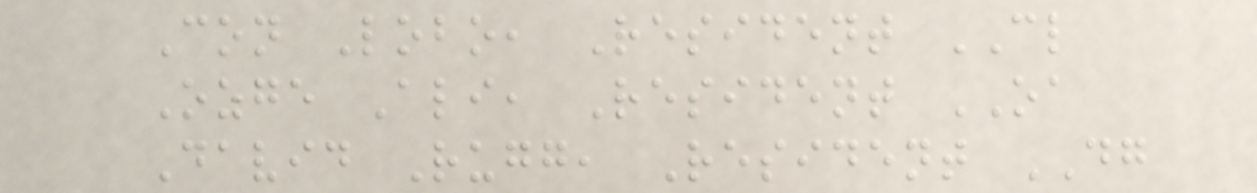Con Lobo, Resident CL
Ozge Ali, Resident OA
David Rugg, Resident DG
